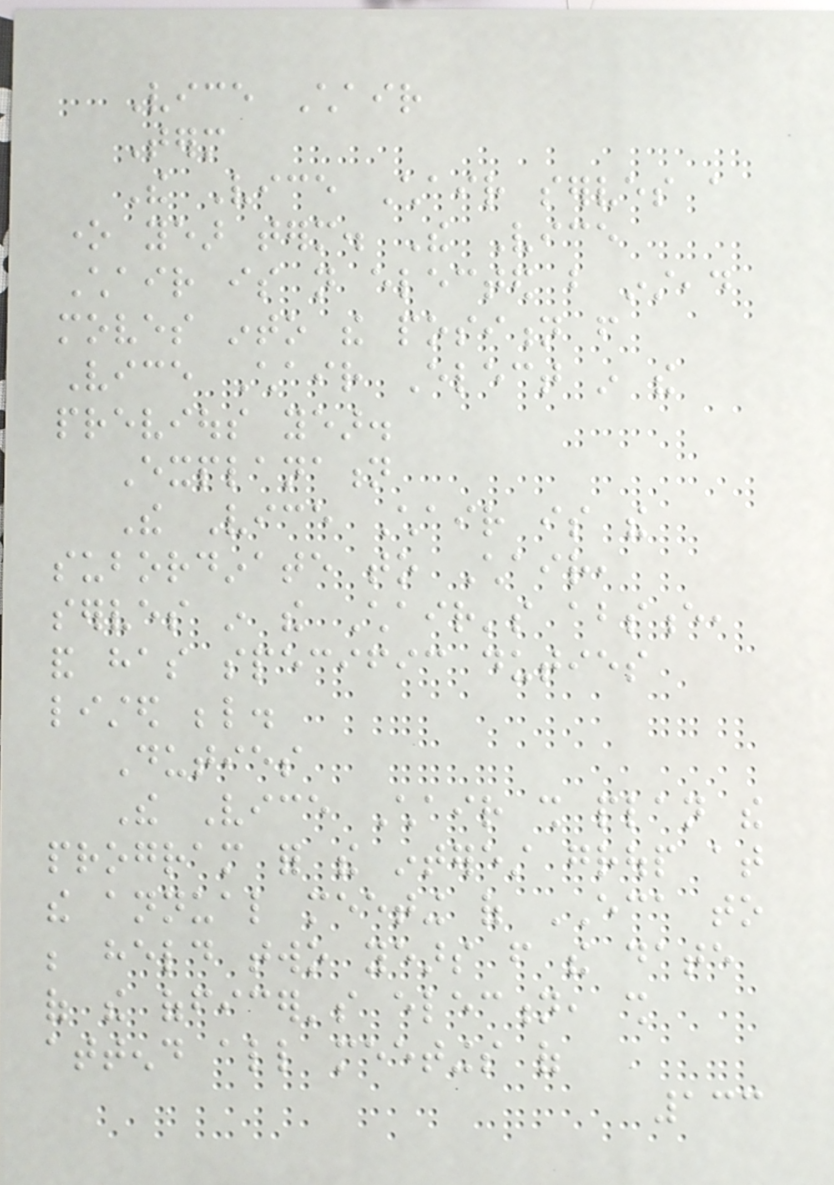Vice Chair
Term
The Vice Chair serves a
one year term. The Vice
Chair is not elected but instead
moves into the position from
Vice Chair Elect in the
previous year.
Explanation
The Vice Chair is the
subordinate to Chair,
serves in the Chair's absence,
and has specific duties
listed below.
Duties
The Vice Chair shall plan the
program for the interest group at
the annual meeting of ECA to
be held two years from the date
of the officer's election, shall
attend all meetings of
133
